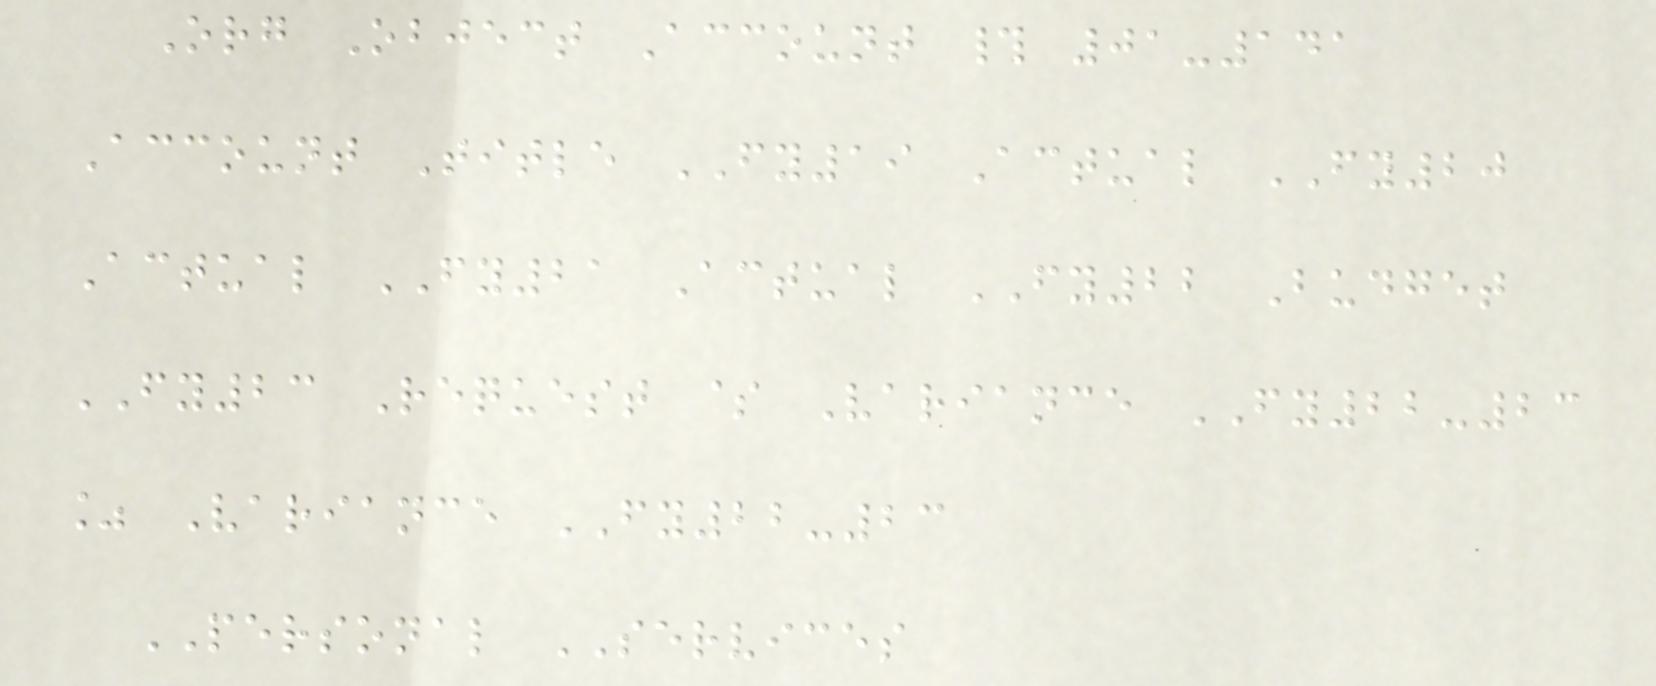Org Object Account # 01-141
Account Title FY19 Actual FY20
Actual FY21 Actual FY22 Budget
FY23 Request $ Variance FY22-23
% Variance FY22-23
PERSONAL SERVICES
